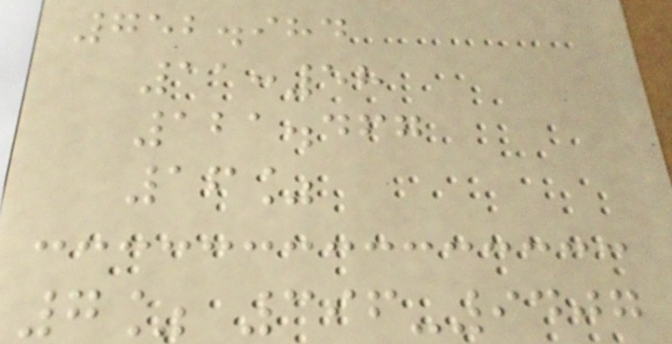752.984
11:58
121.467
16%
7% 396-9407
